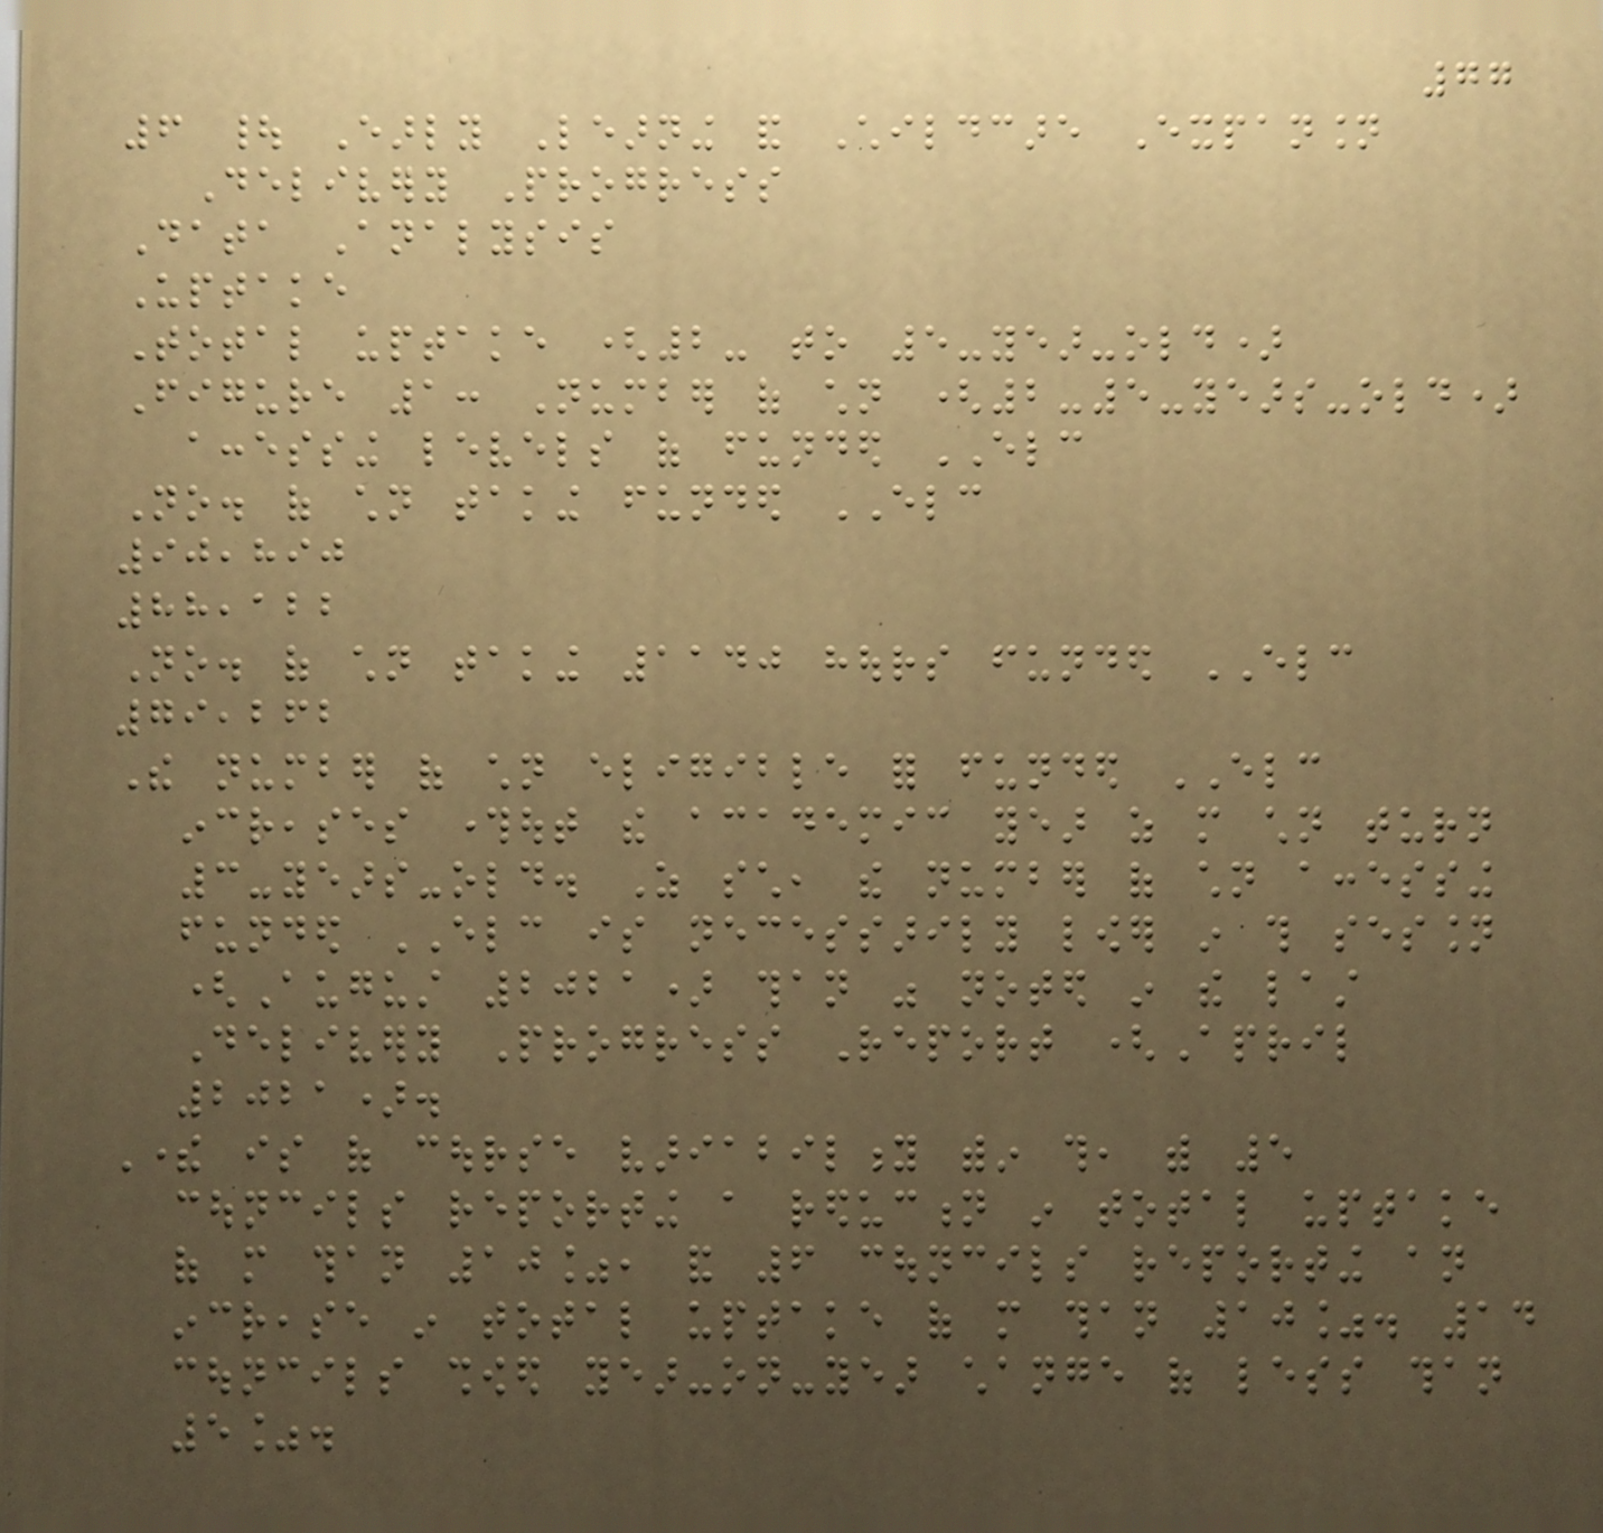77
6 | Early Learning and Childcare Expansion
Delivery Progress
Data Analysis
Uptake
Total uptake (2- to 5-year-old)
Figure 1: Number of children (2-5-years-old)
accessing levels of funded ELC
No. of children taking funded ELC
90,890
88,122
No. of children taking 1140 hours funded ELC
79,262
The number of children eligible for funded ELC
increases throughout the academic year as more children turn
3-years-old. As such, the number of children accessing
funded ELC is necessarily lower in this session
(August 2021) than was noted in the last
Delivery Progress Report (April
2021).
There is of course variability within this, with 5
councils reporting a reduction in total uptake
of more than 10%, and 6 councils reporting an
increase in total uptake of more than 10%. 14
councils showed year-on-year change of less than
5%.
